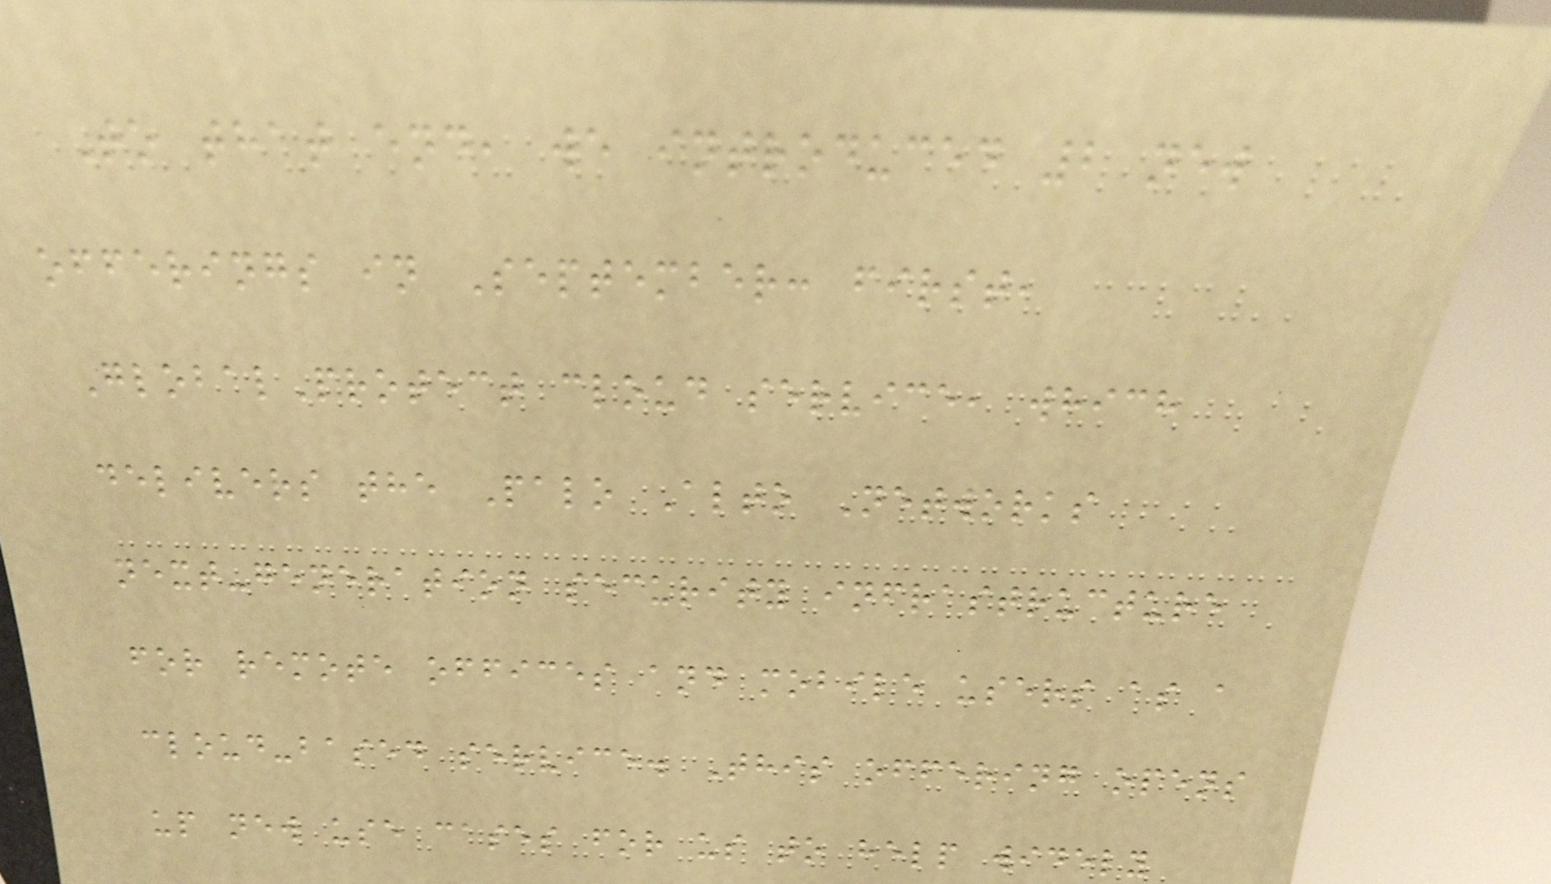To that end, we introduced 2 new
offerings in September: first,
GlobalProtect cloud service, which
delivers the Palo Alto Networks
next-generation security infrastructure
for remote offices and mobile users as a
cloud-based service. This offering opens
up new use cases for us to help widely
